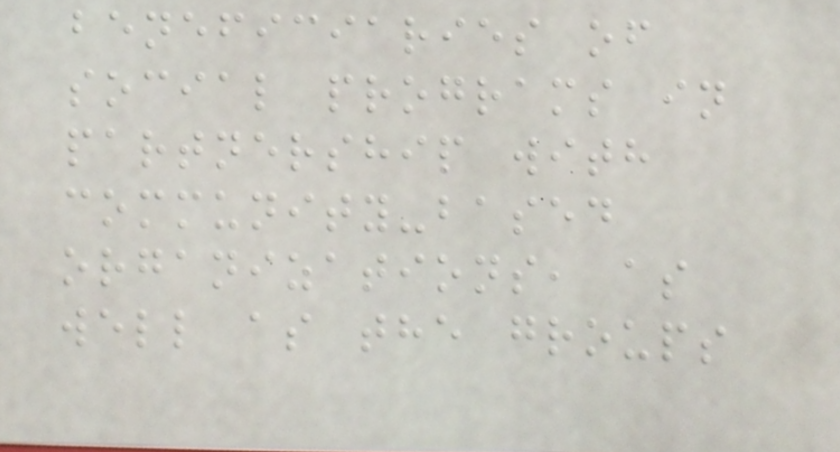beneficiaries of
social programs in
partnership with
community-based
organizations, as
well as the groups
